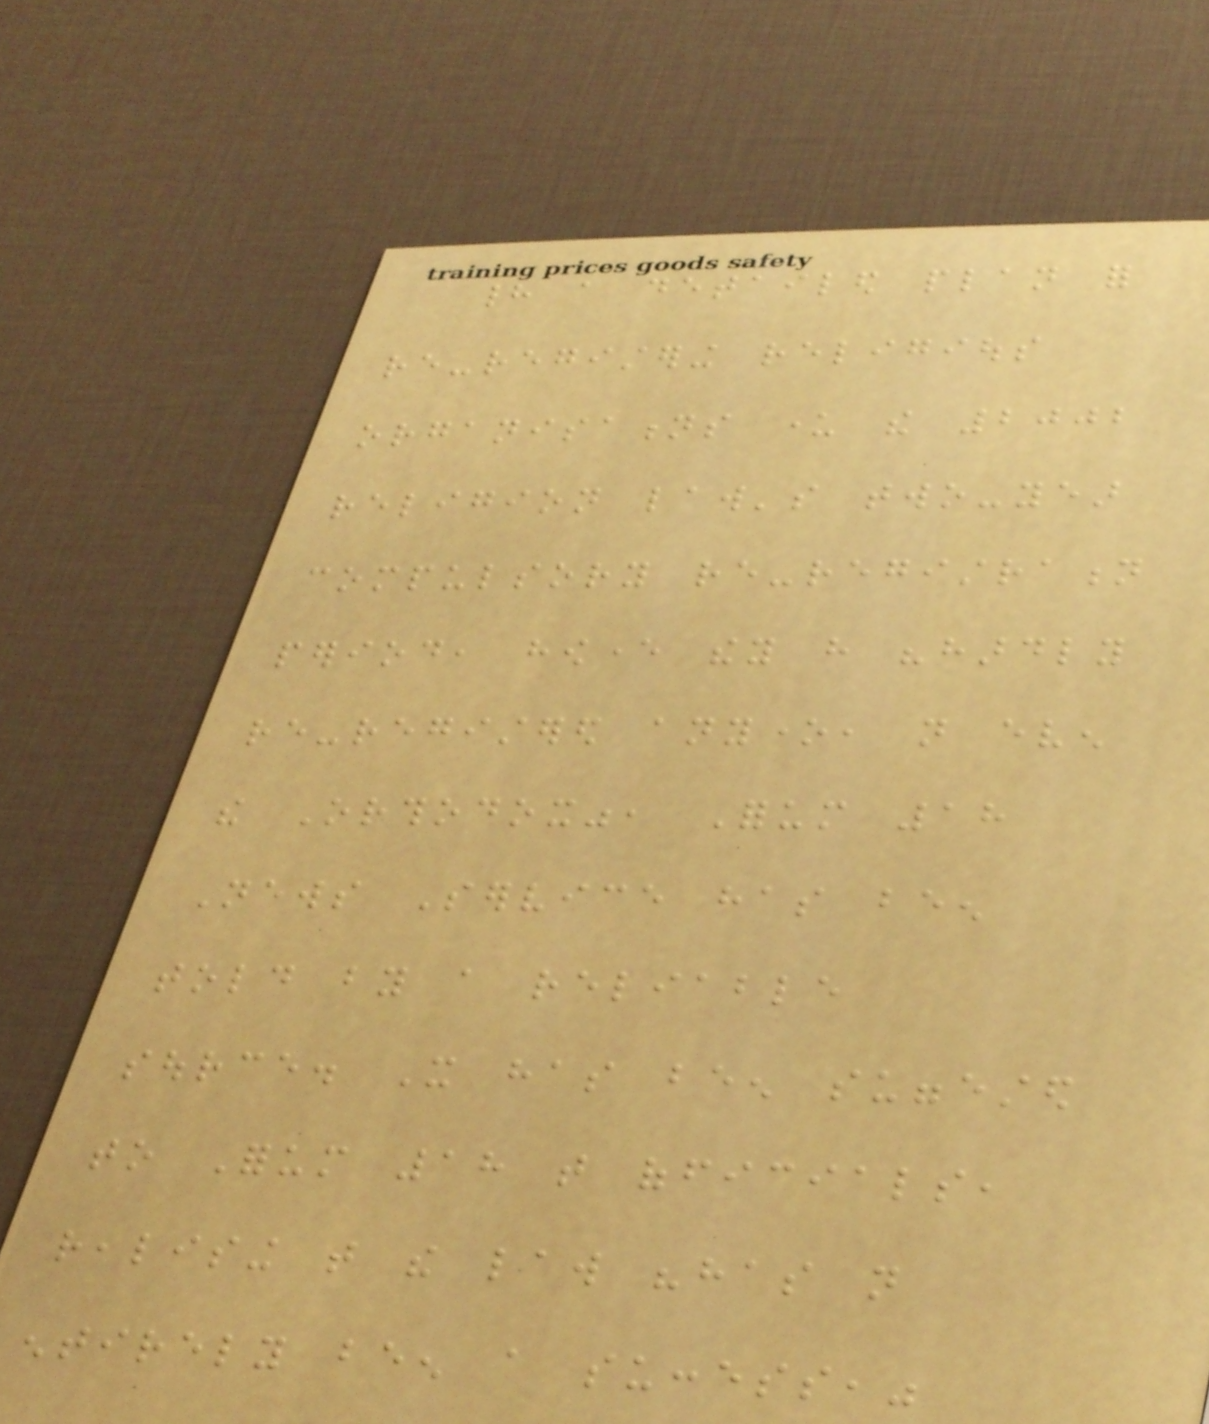had a detailed plan for
re-registering religious
organisations under the 2002
religion law's two-year
compulsory re-registration
period, however they have "hardly
re-registered anyone, not even
the Orthodox", Forum 18
News Service has been
told by a reliable
source. It has been suggested
to Forum 18 that officials,
realising that the law "has not
entirely been a success,"
